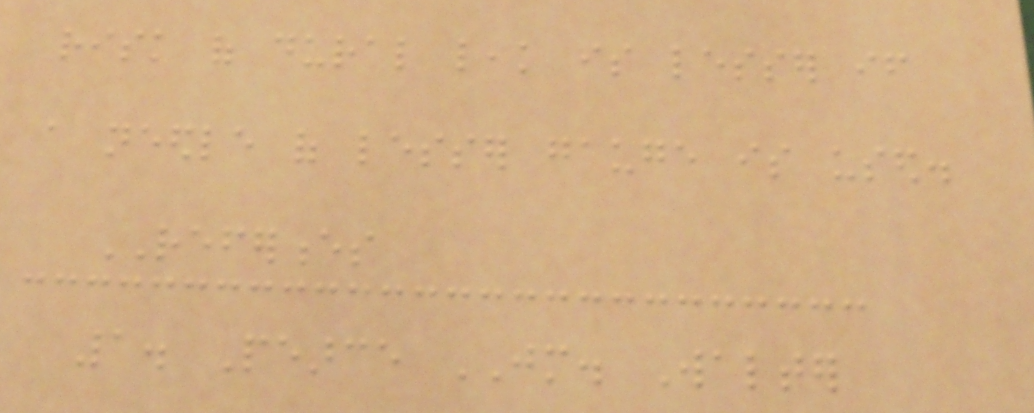risk of dural leak is lesser if
a needle of lesser gauge is used.
REFERENCES
1. Pearce JM. Walter
